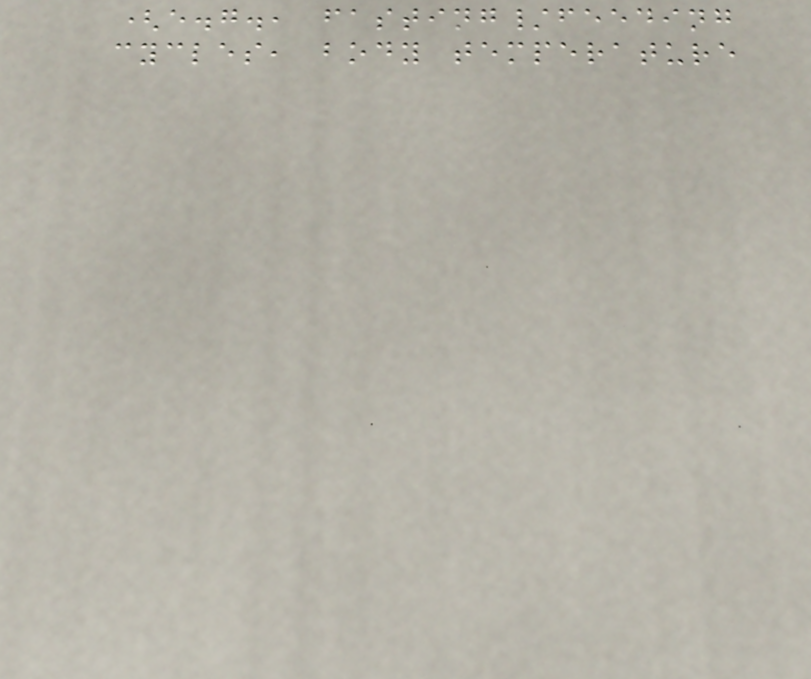(e.g., fasting/feeding
cycles, body temperature
